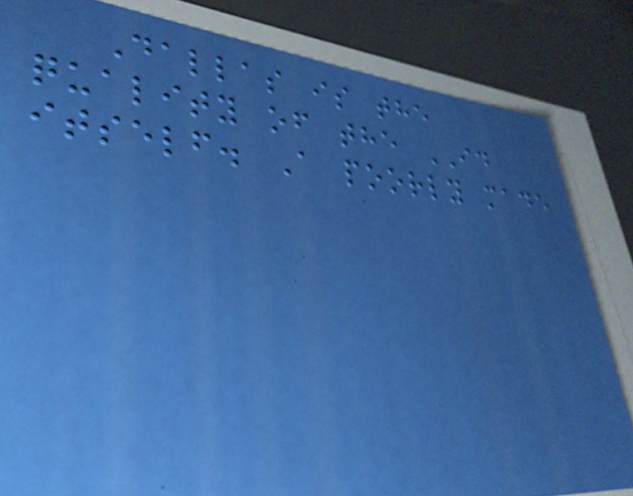Dallas is the
quality of the ID
itself. A poorly made
